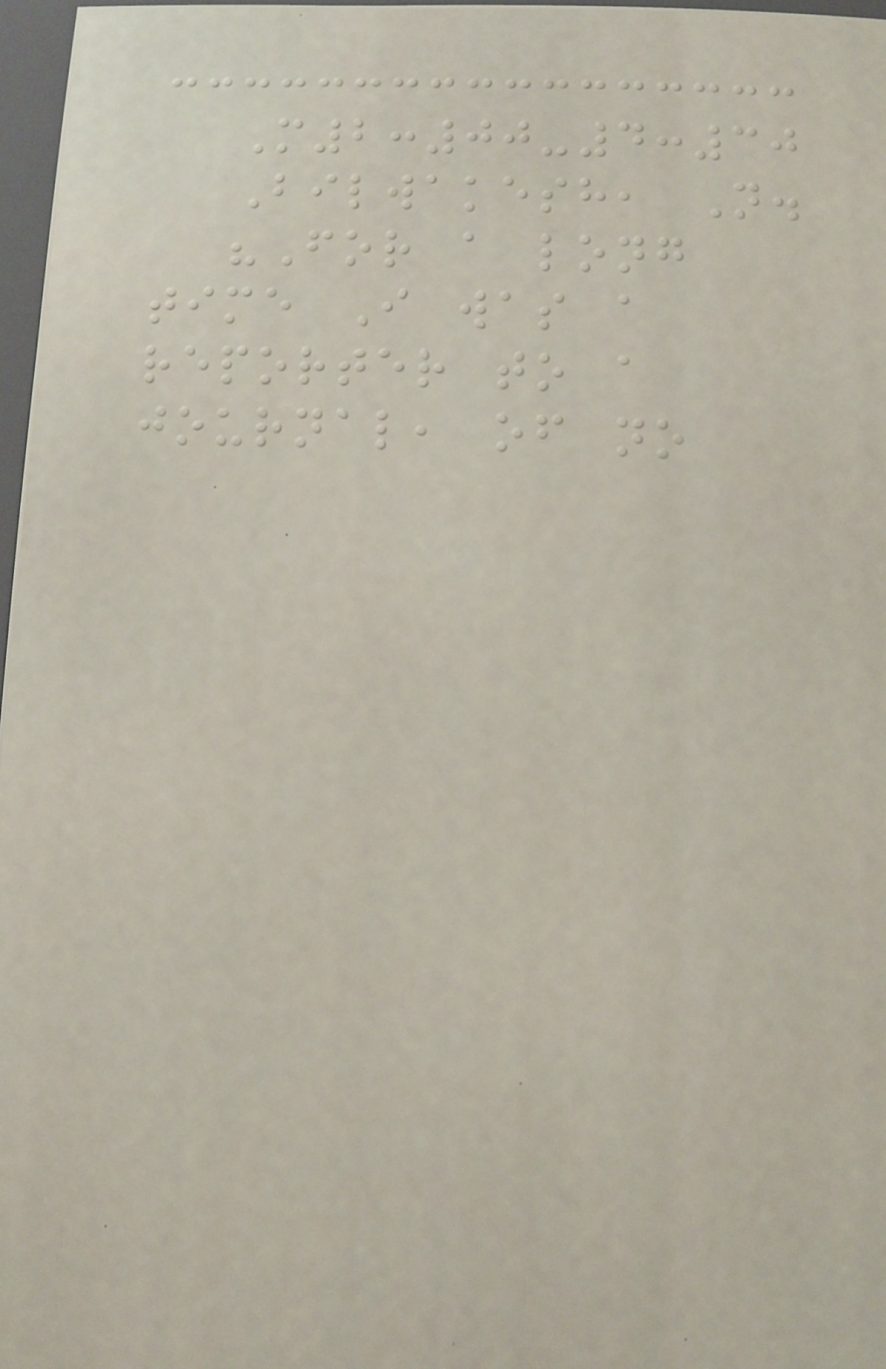M2:00-4:30
Bilwakesh, N.
"For a long
time I was a
reporter to a
journal, of no
